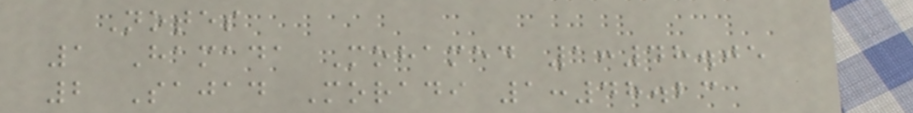Notes
1 Hamada Mohamed 1:48.05
2 Sajad Moradi 1:48.23
